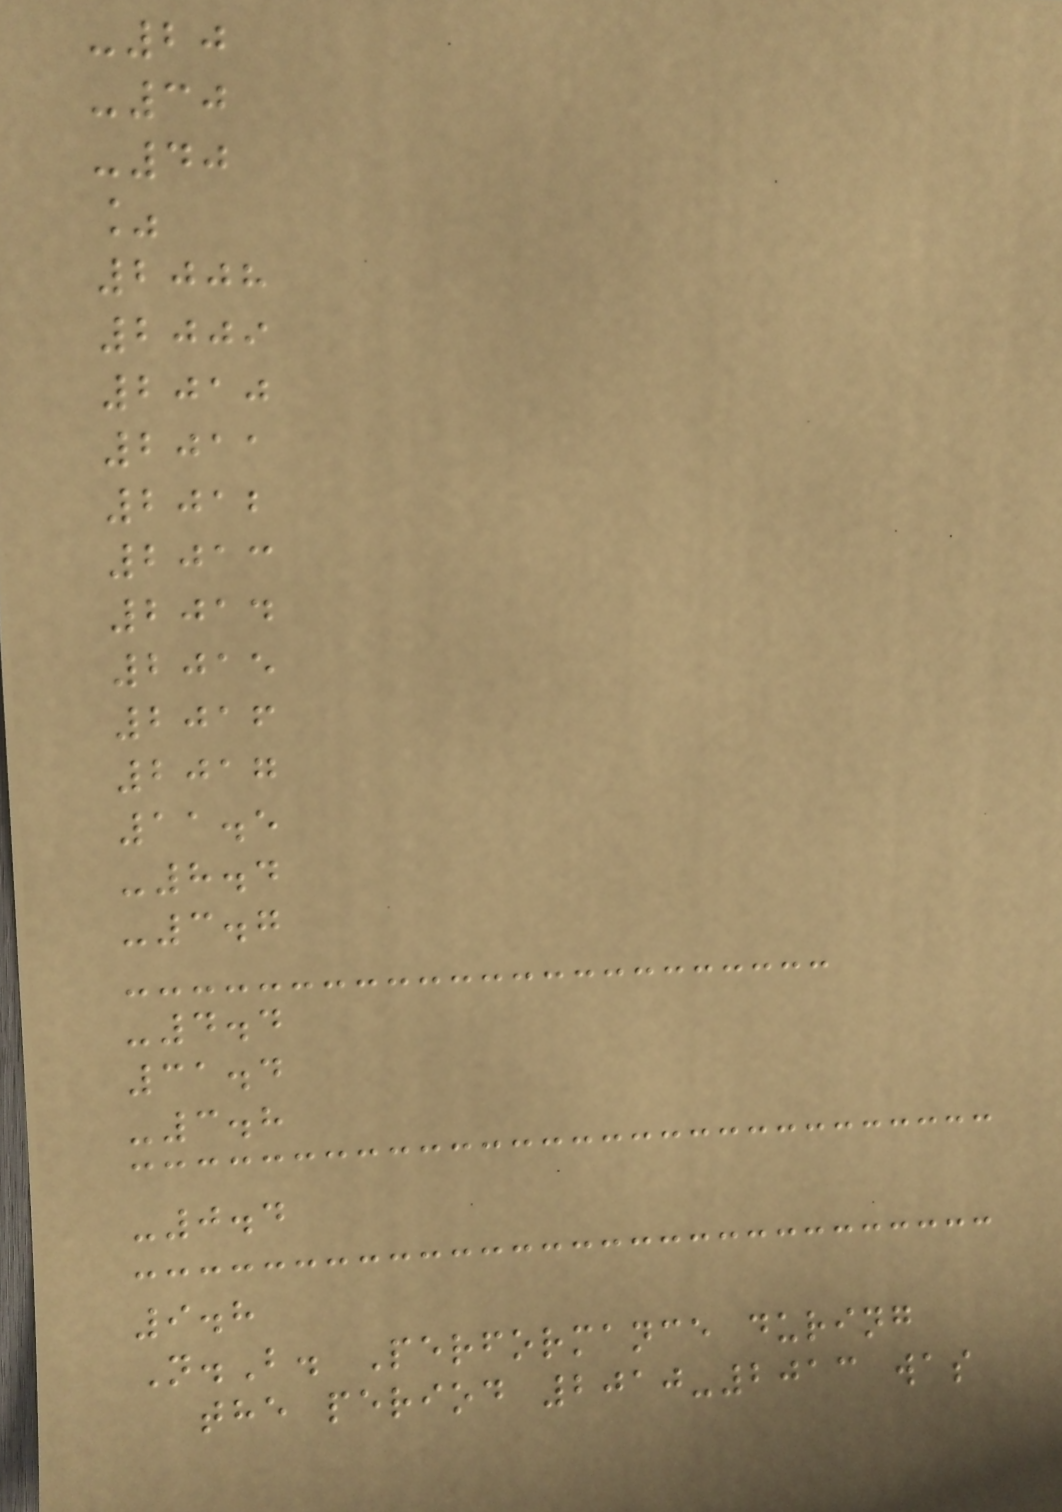-20
-30
-40
%
2008
2009
2010
2011
2012
2013
2014
2015
2016
2017
11.5
-8.4
-3.7
-4.4
31.4
-3.8
-0.4
9.8
N.B. Performance during
the period 2010-2013 was
